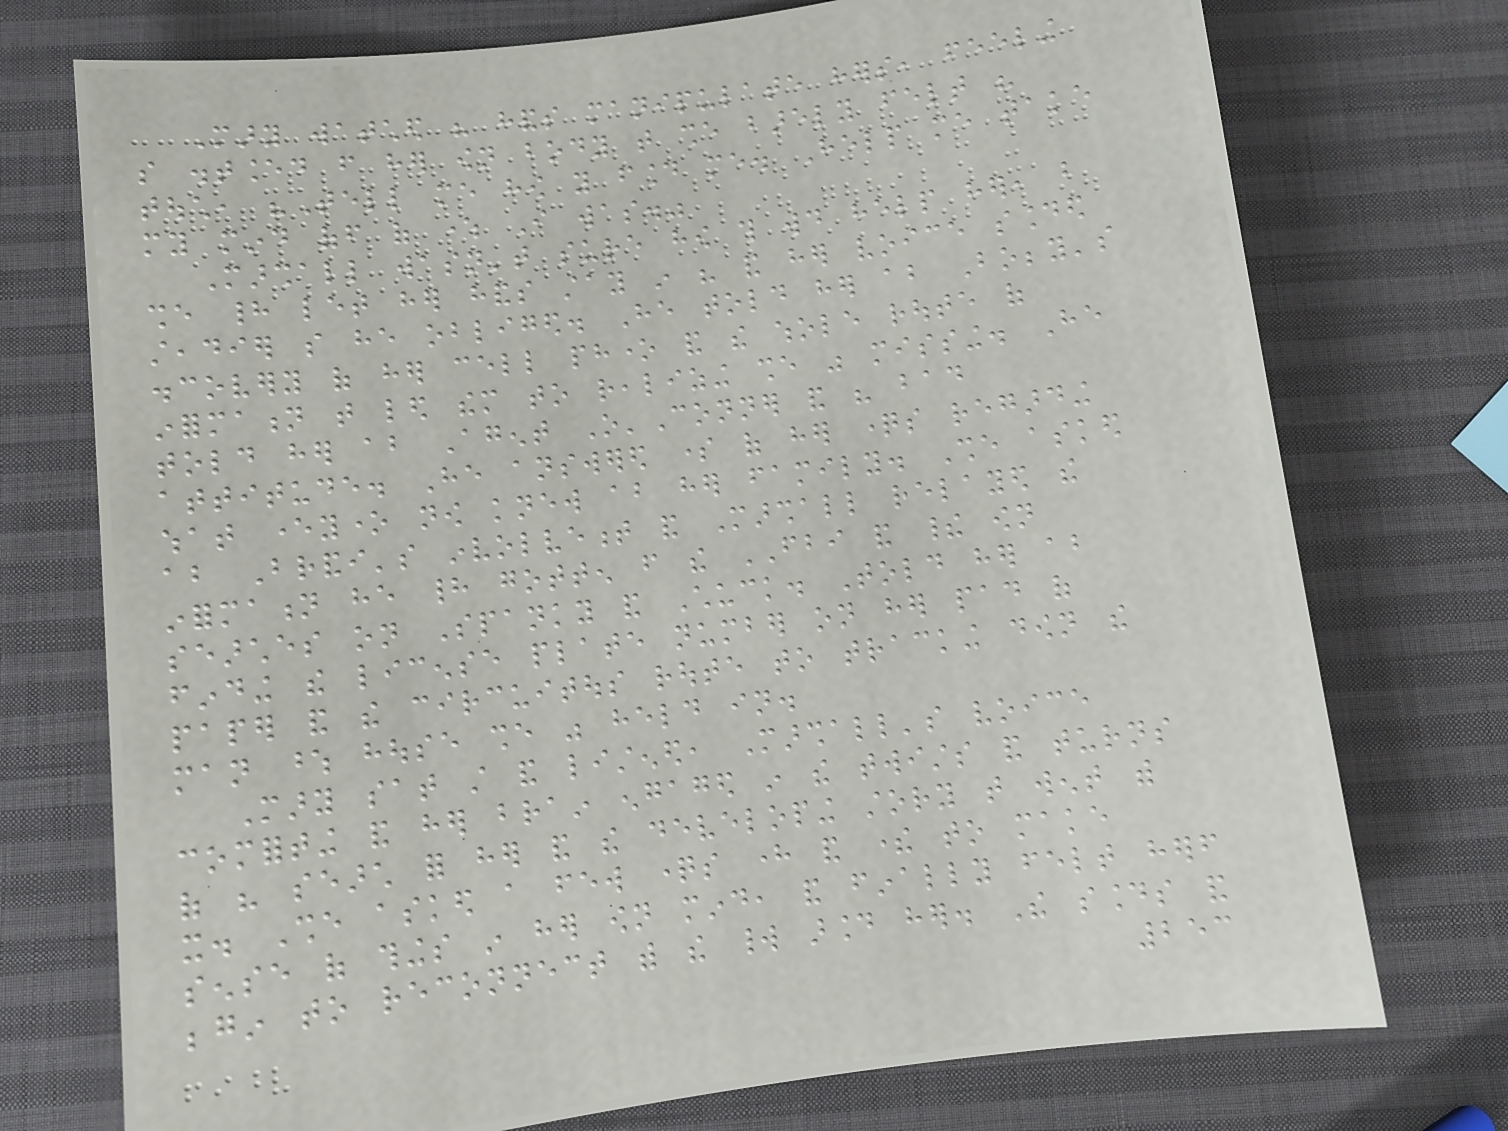Mary watched his hands manipulate hers, feeling
so distanced from her own body that she barely felt his
touch, "Tell me how you found me. Help me take
my mind off of where I was."
Marshall wasn't sure how this would help her, but
she had let her hands stay in his and her voice sounded
steadier so he obliged. He told her about Bobby's
discovery of her cell phone and the whole route of
information that led them to realizing she was missing. He
told her about Agent O'Conner and his bad
attitude. He answered some of her questions regarding
what everyone now knew about her family. She asked
about Brandi's involvement and Marshall relayed the
information he had gotten from the FBI and their own
searches on Spanky and Chuck. Told her about
finding the license plate number on her pad of
paper and the circuitous route to tracking down the
man whose house she was held in.
Mary sat still and listened, Marshall's voice
comforting and her brain engaged in the twists and turns
of his search for her and the developing story that went with
it. She asked a few questions here and there to make
sense of things in her own mind, and finally felt herself
begin to reconnect with the world around her. The sounds and
253
